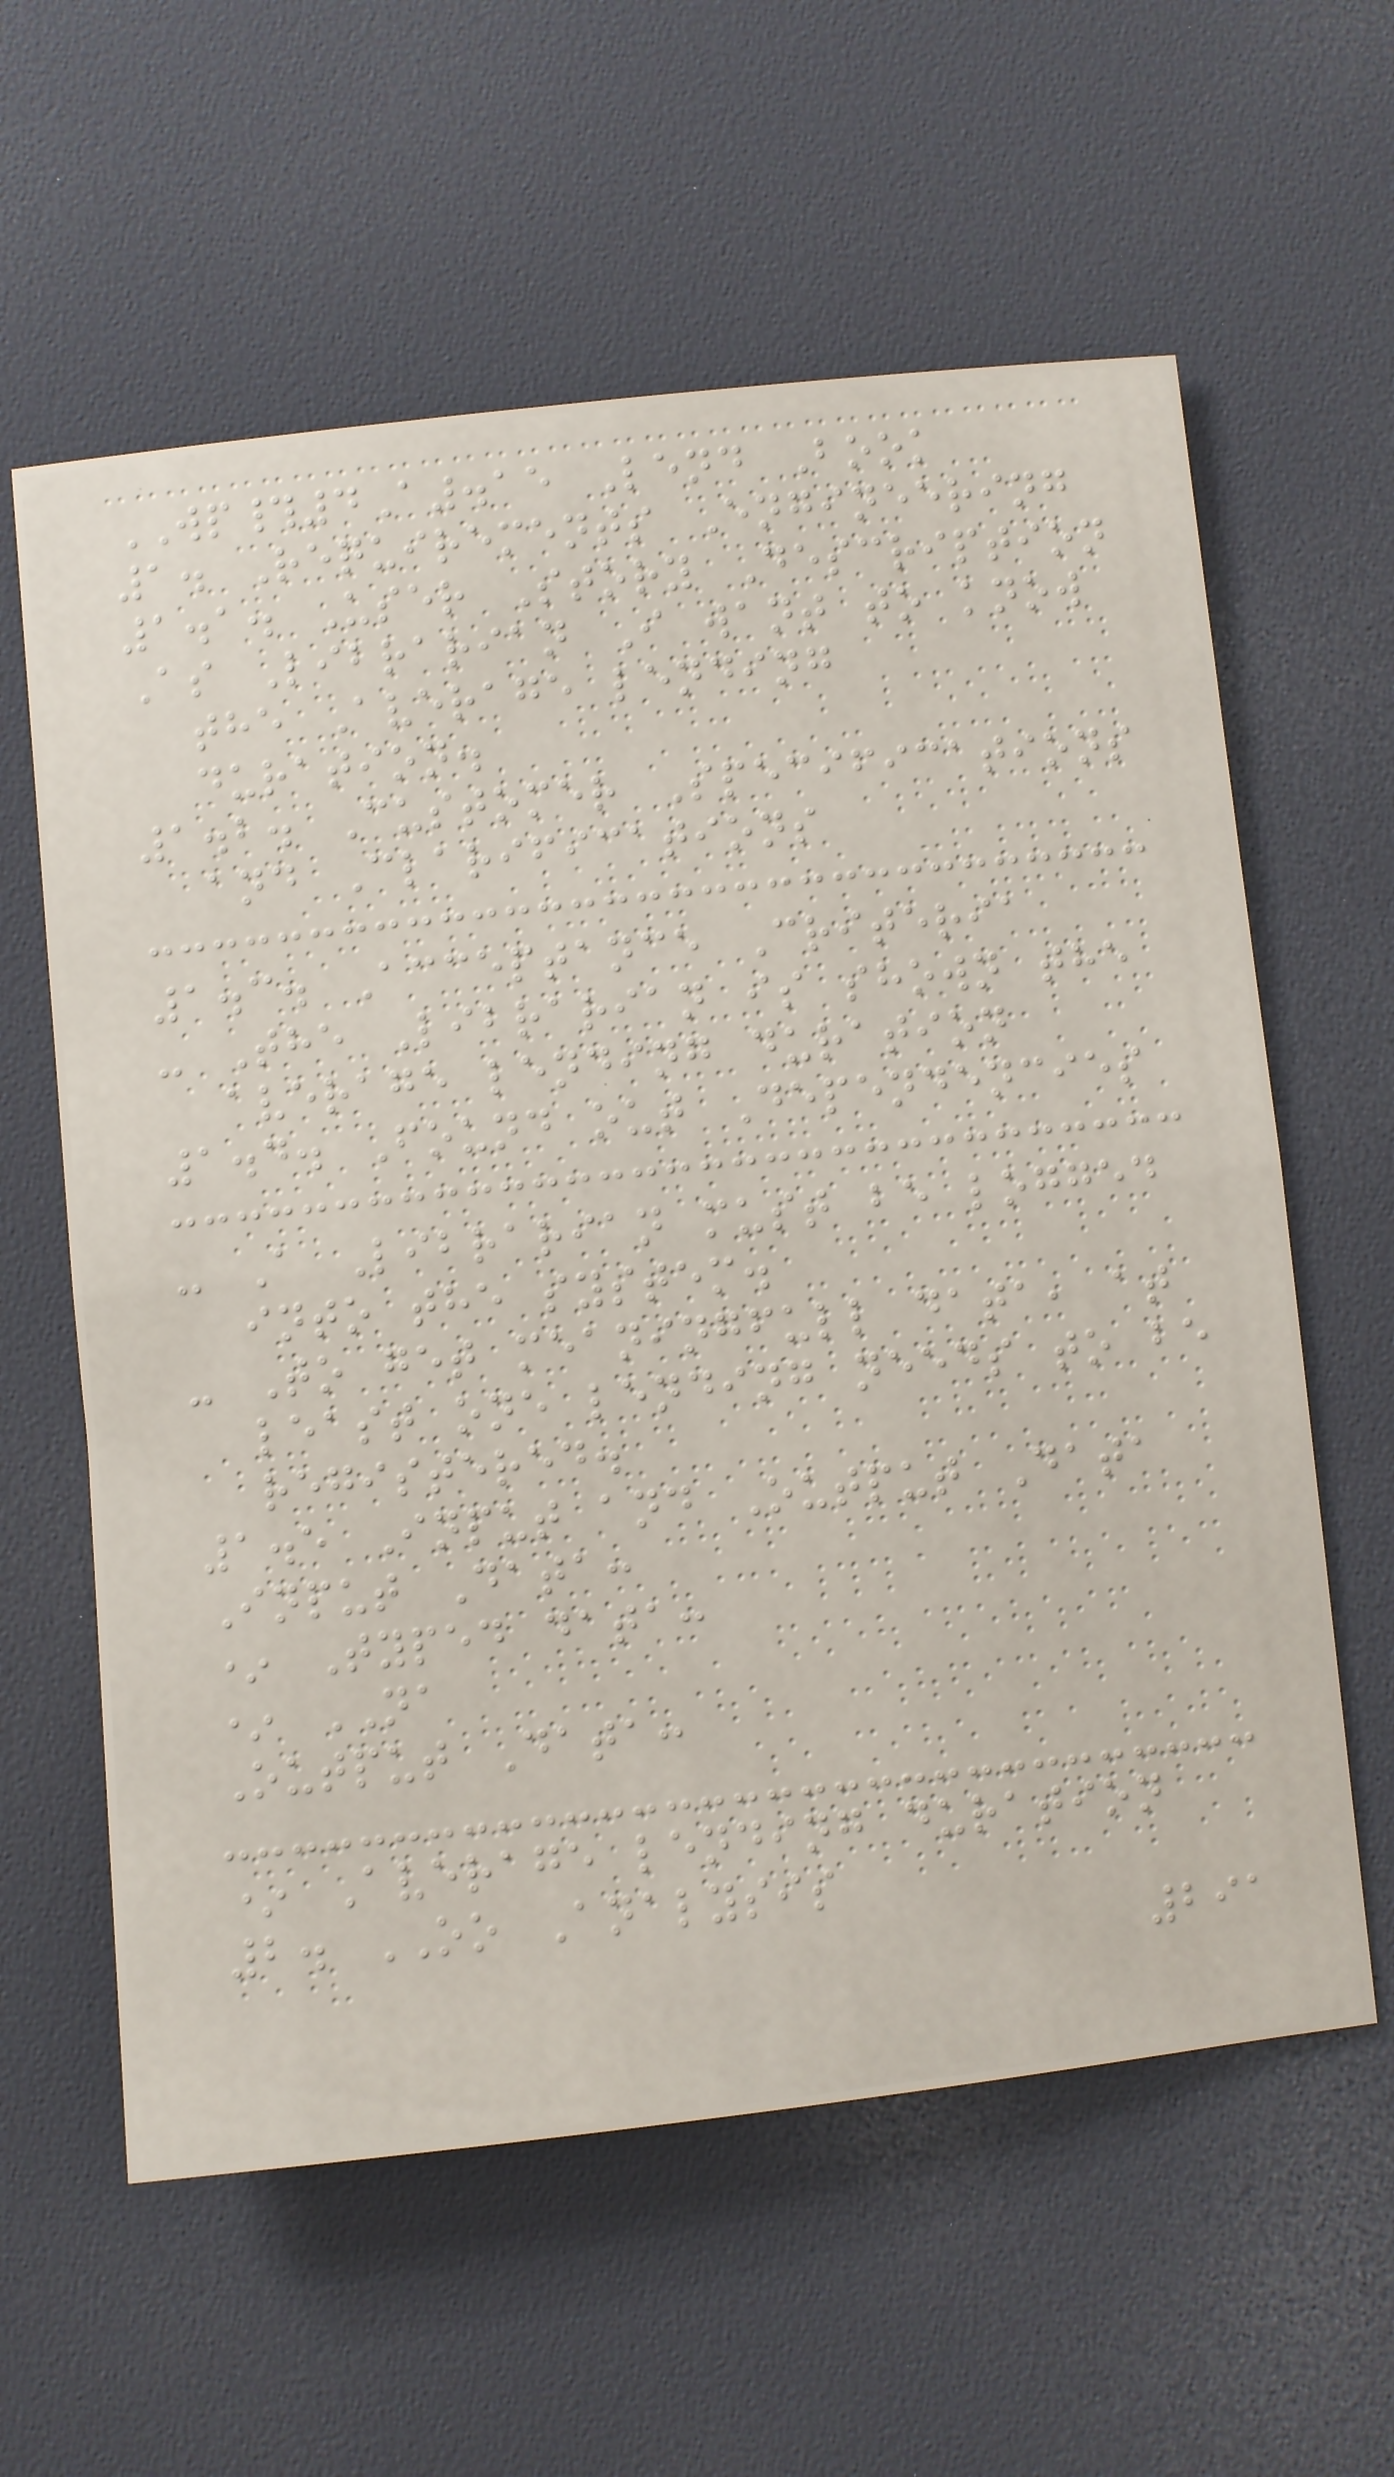WP#4A.15 Lend Book
1. Requirements Engineering
1.1. User Story Description
As Librarian I want to know
the Average lending
duration.
1.2. Customer Specifications
and Clarifications
1.3. Acceptance Criteria
- The Librarian is shown the
average lending duration
1.4. Found out Dependencies
- A Librarian must be logged
into the system.
- To get meaningfull data, at
least one lending needs to be
registered.
1.5 Input and Output Data
Input Data:
* Typed data:
* NA
Output Data:
* Average lending duration
2. OO Analysis
291
